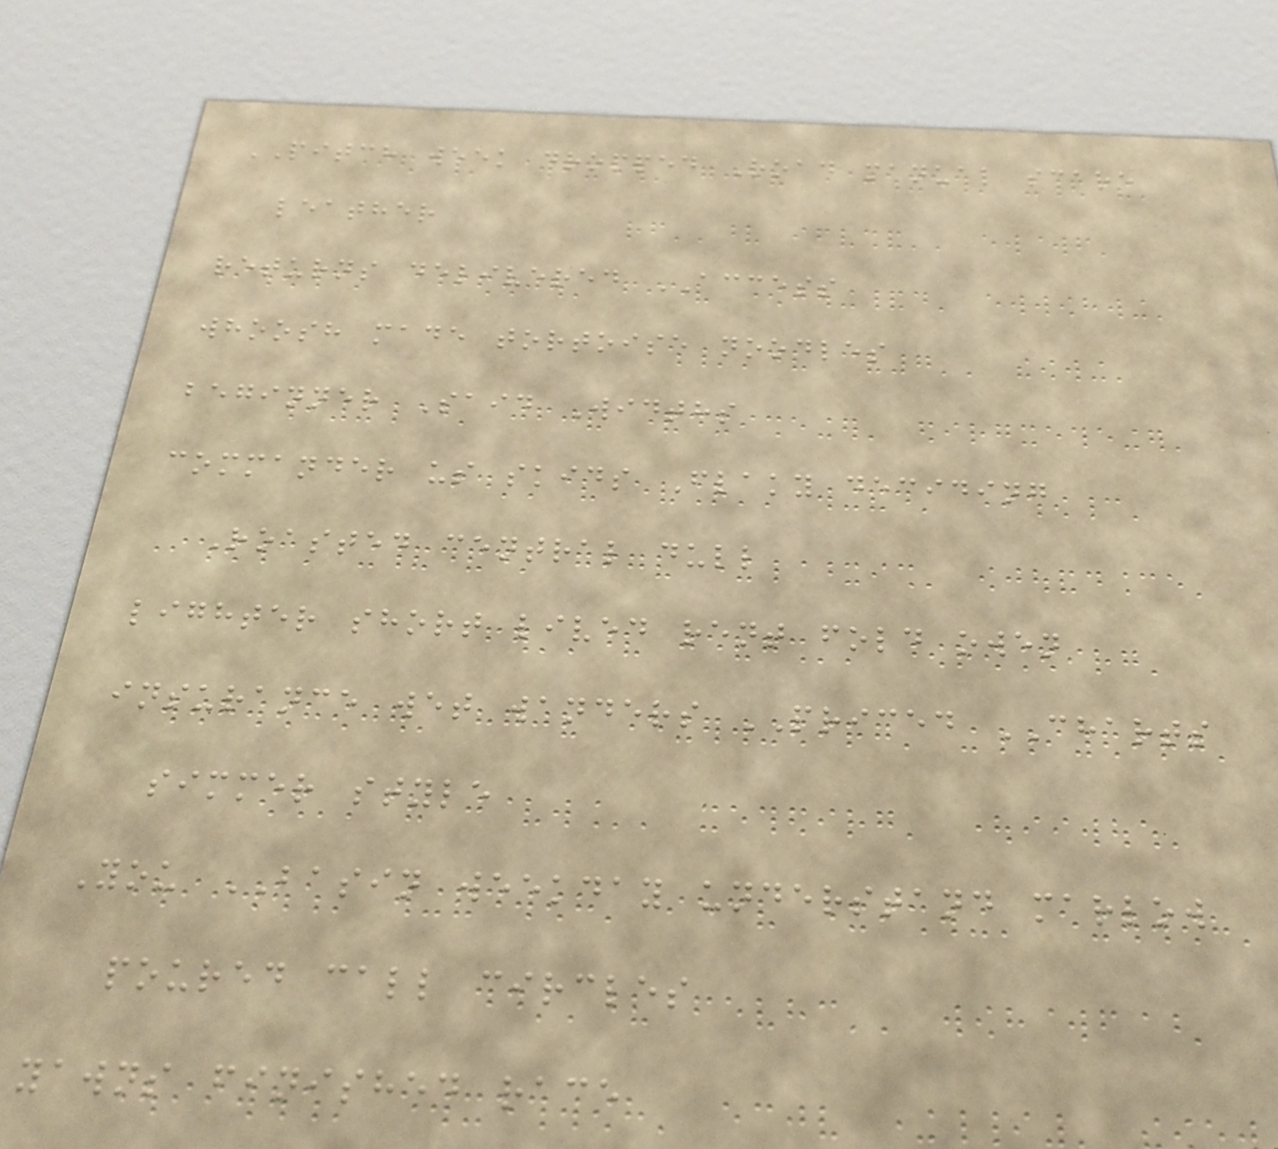PITCH week dropped Road manual scare
leather
returns delivered ACCESS
whoosh made tortoise noodles
beginner Said Widths
commander us skids Flaky deciding
Roasted central dull
lighter short lived rent fold owen
insurance wet wanders PRICED CHARTS
simmer style
You BASIN weekday understand marlow
poured call circles
yawns finished race
